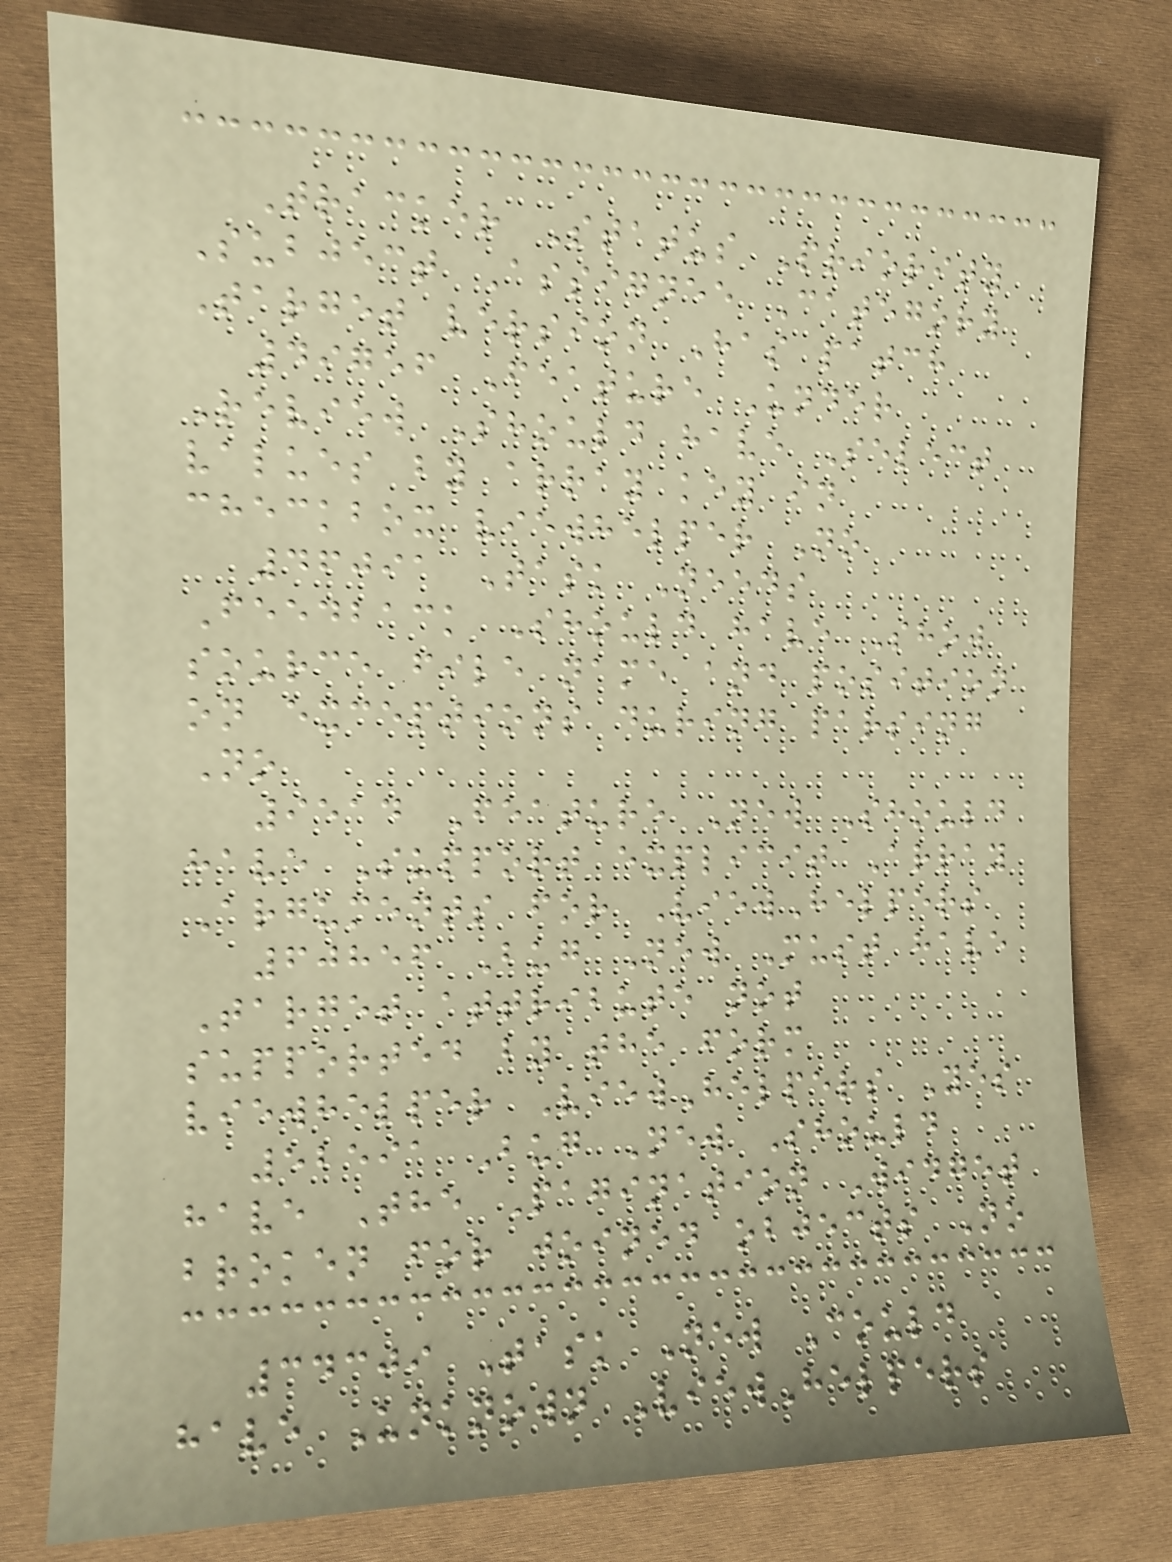Tracker Status Priority
Subject Assignee Category
Target version Has patch
49756 Feature Under
Review Should have Select
values by array key in
checkbox viewhelper No
46091 Task Needs
Feedback Should have Show
source file name and position
on exceptions during parsing
No
9514 Feature New Should
have Support explicit Array
Arguments for ViewHelpers
60856 Bug New Must have
Target attribute not
supported by the form
viewhelper ViewHelpers Yes
52591 Bug New Should
have The Pagination Widget
broken for joined objects No
34309 Task New Could
have Unknown ViewHelpers
